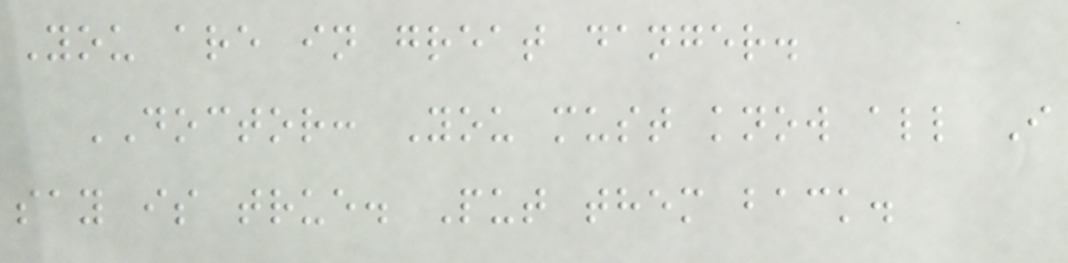You are in great danger.
DOCTOR: You must know all I
say is true. Put them back.
